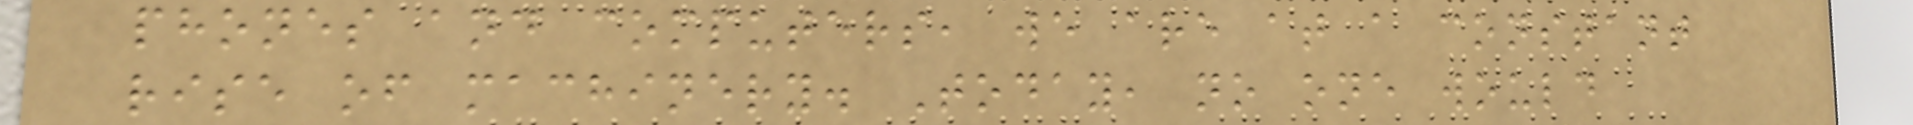phones and computers, we are at a constant
rise of machinery. Today, no one would
